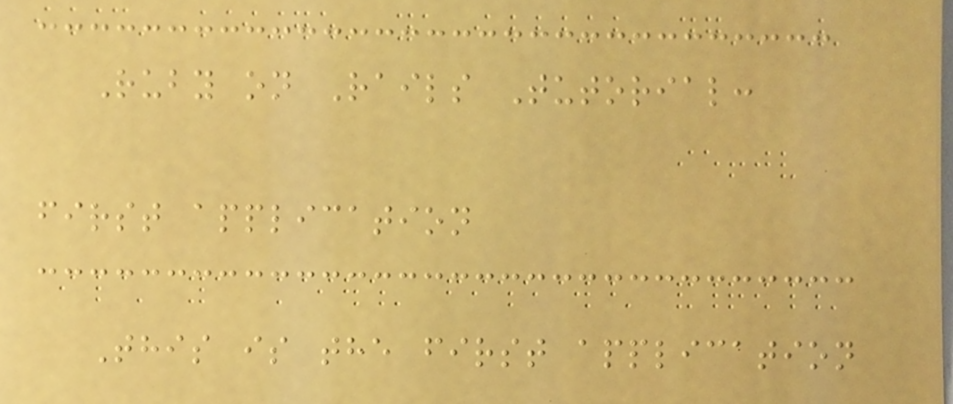Ruby on Rails Tutorial:
first application
This is the first application
